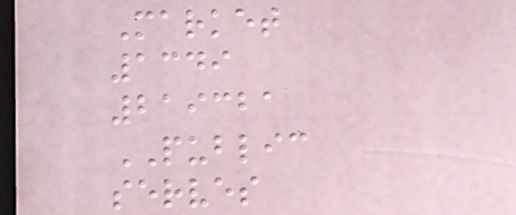Market
1349
219321
PUBLIC
serves
